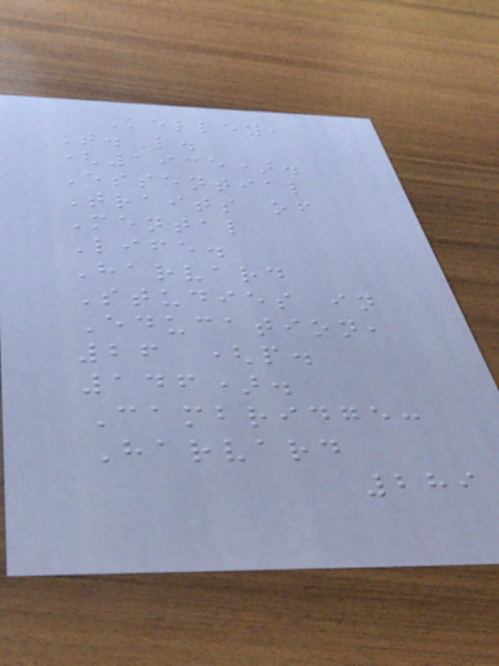Kelley,
T.L.
(1935).
Essential
Traits of
Mental
Life.
Harvard
Studies in
Education,
26 (p.
146).
Cambridge:
Harvard
289
